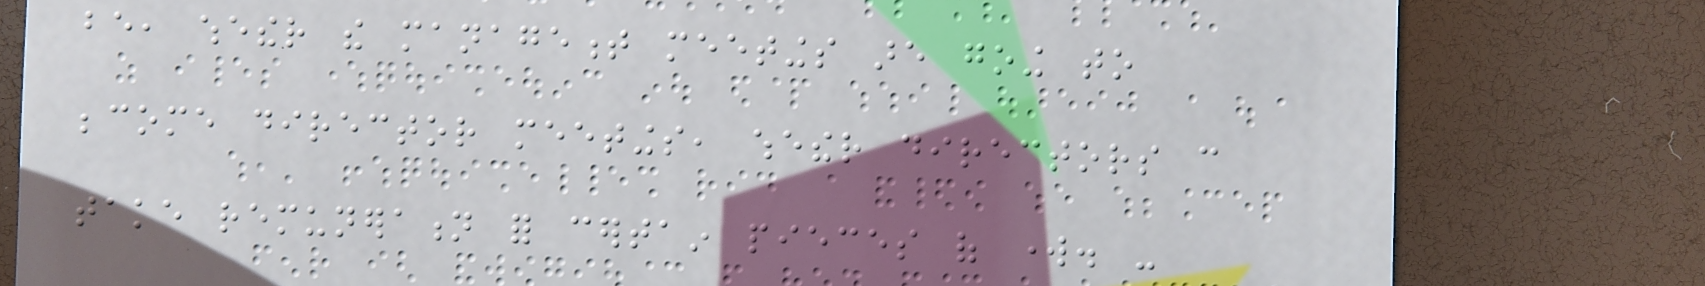be, whether the management meetings are going to
become director meetings, whether directors can
take remuneration for certain pieces of work. -
